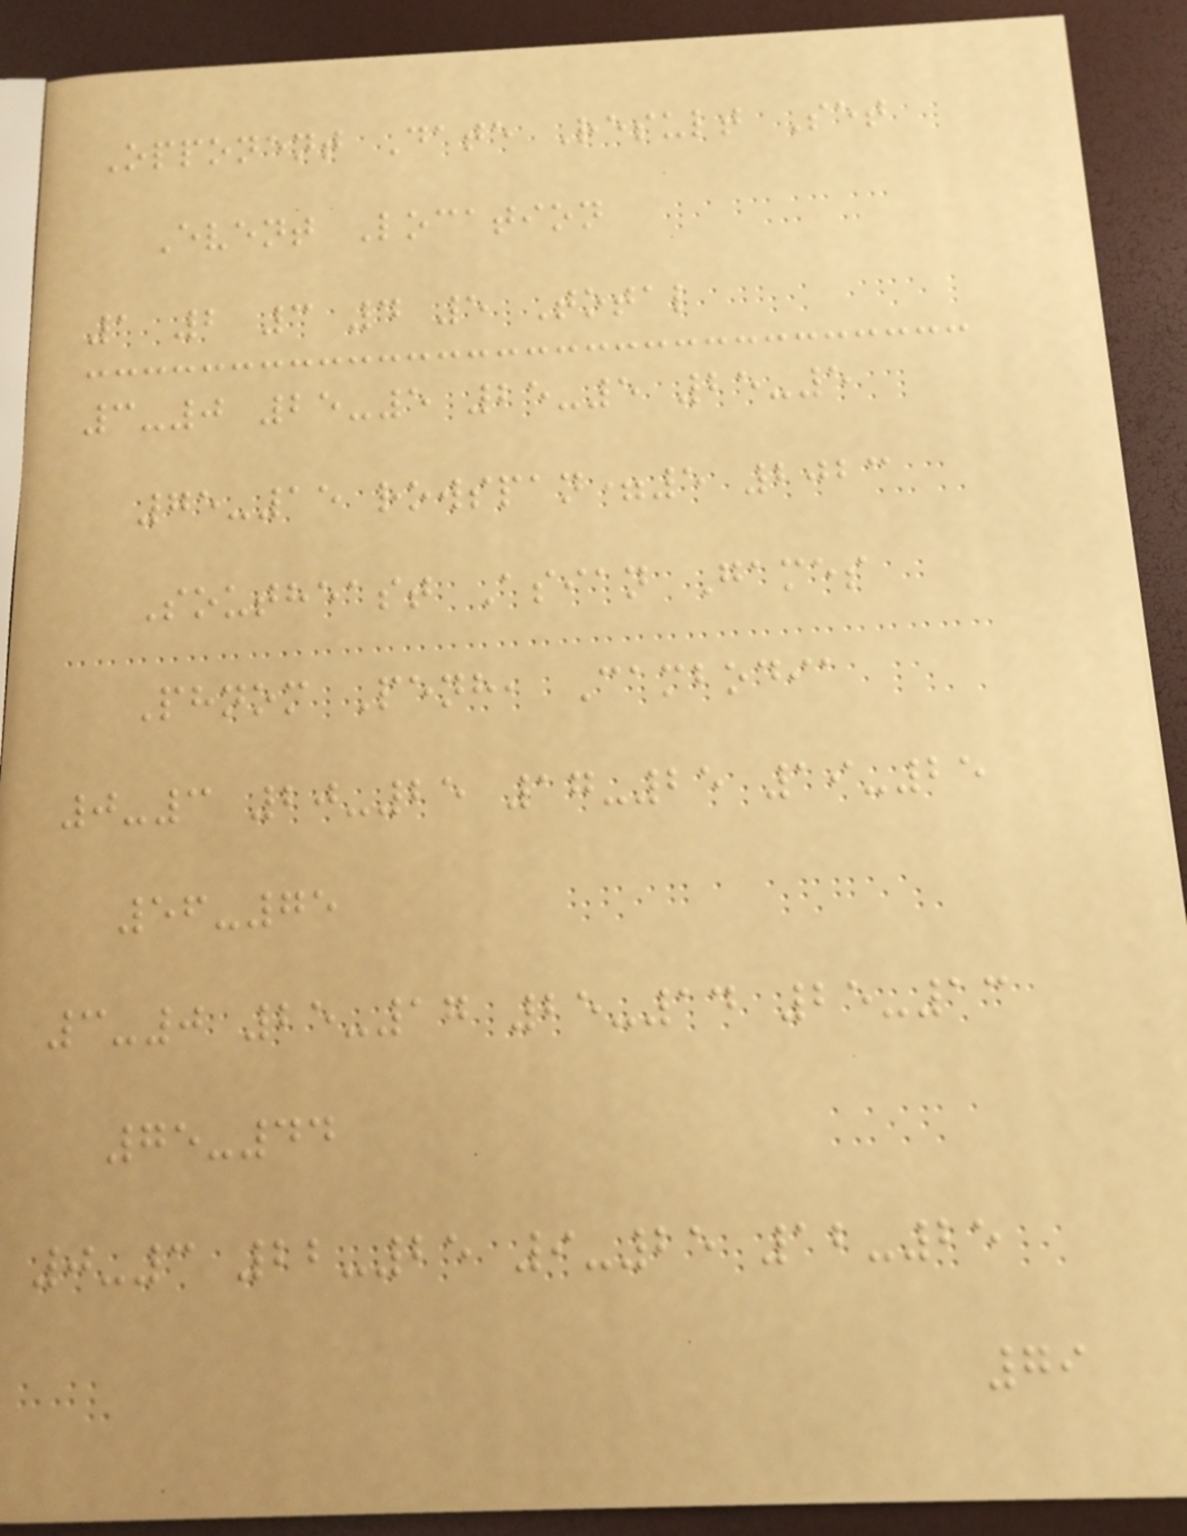Opponent Date Result Set
Event Location
1 2 3 4 5 Total
3-0 25-5 25-5 25-5
75-15 rowspan=5 2023
Southeast Asian Games
Phnom Penh, Cambodia
0-3 20-25 17-25 19-25
56-75
3-0 25-17 25-14 25-13
75-44
0-3 22-25 9-25 12-25
79
